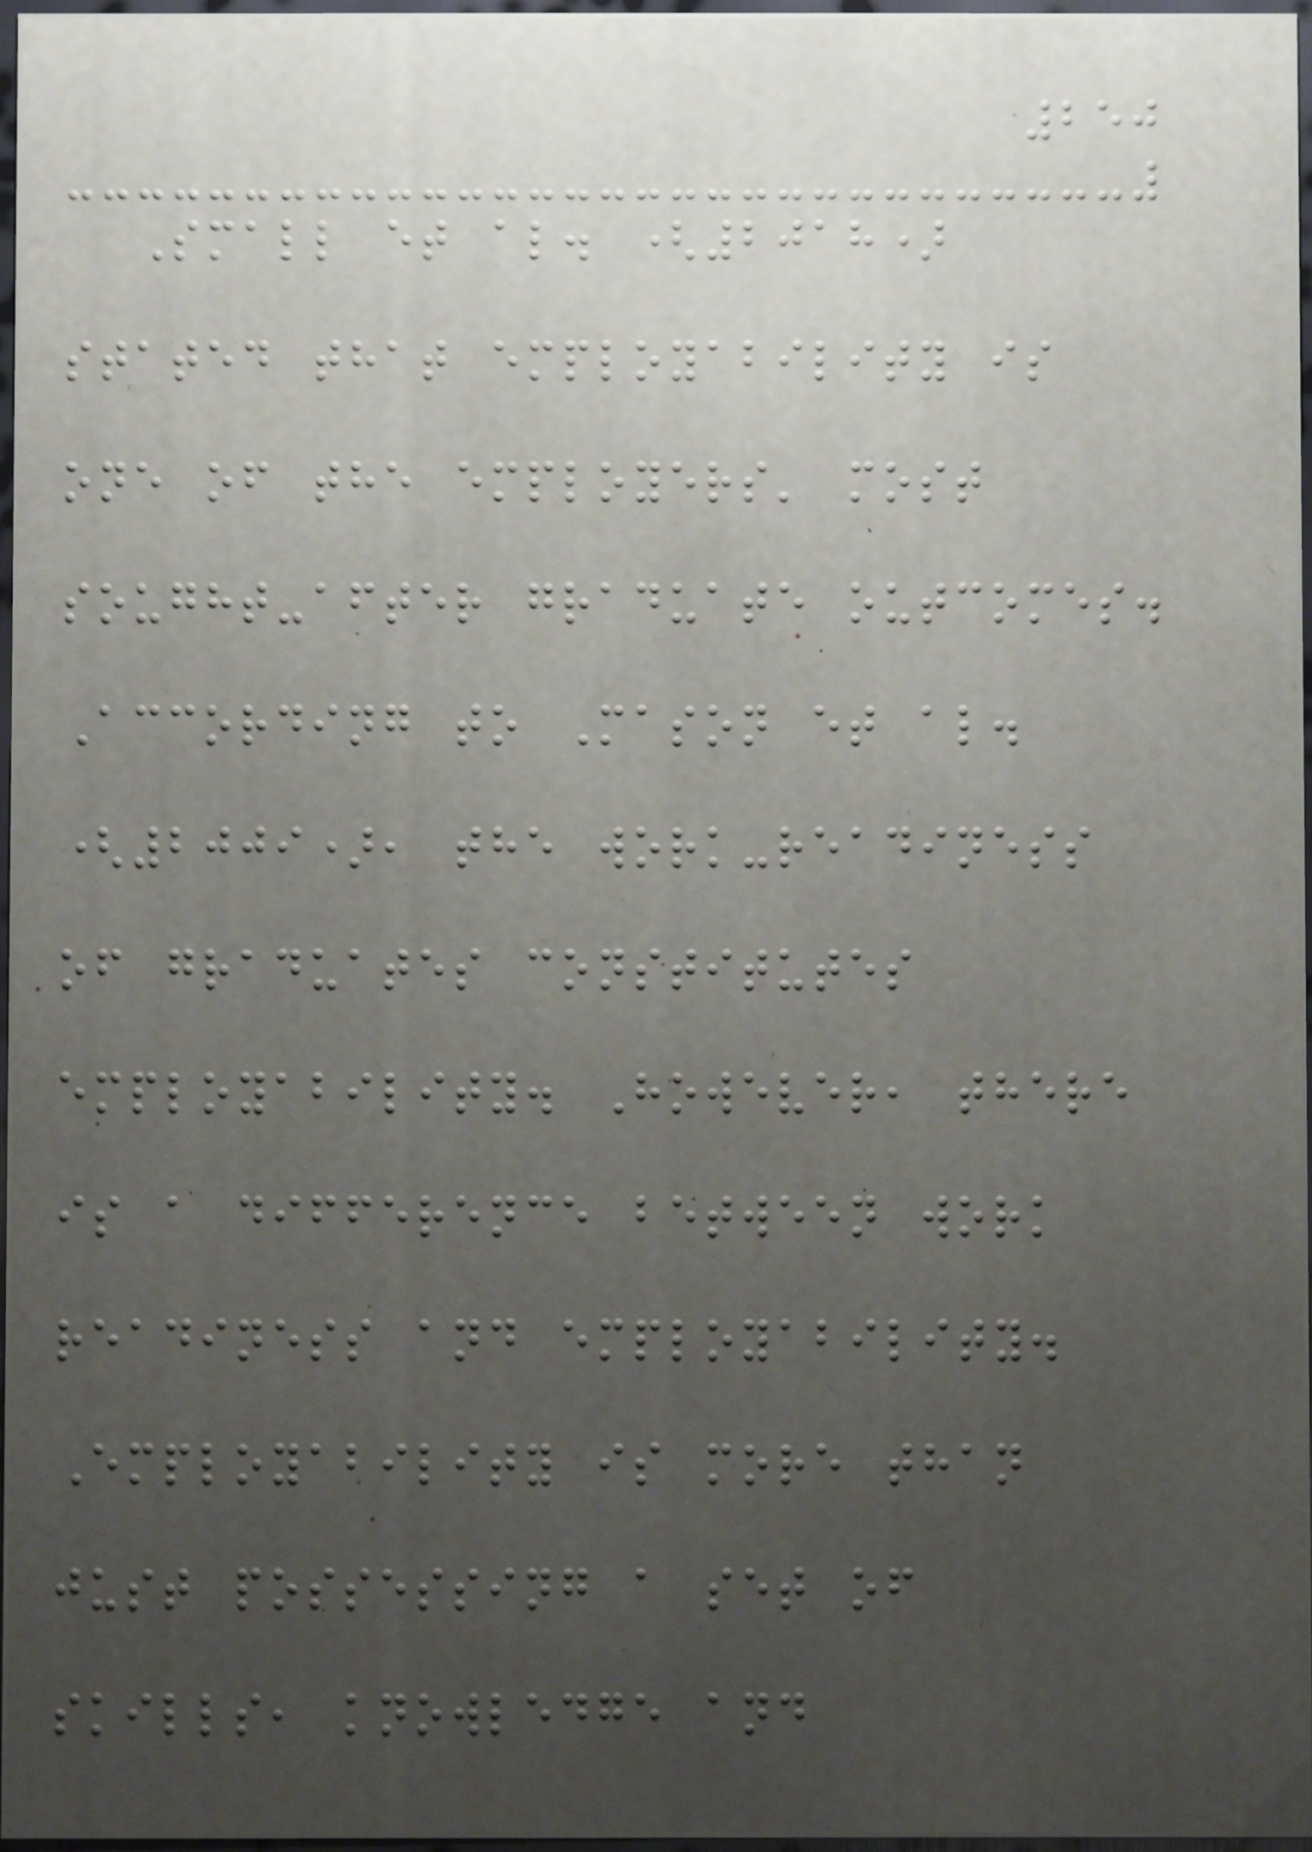250
Small et al. (2018)
stated that employability is
one of the employers' most
sought-after graduate outcomes.
According to Mason et al.
(2009), the work-readiness
of graduates constitutes
employability. However, there
is a difference between work
readiness and employability.
Employability is more than
just possessing a set of
skills, knowledge and
